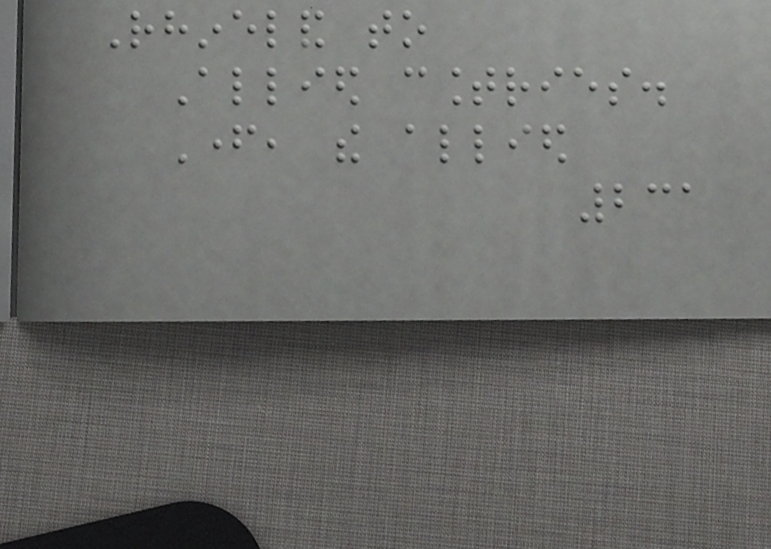Rhineland to
Allied countries.
Father, the allied
231
